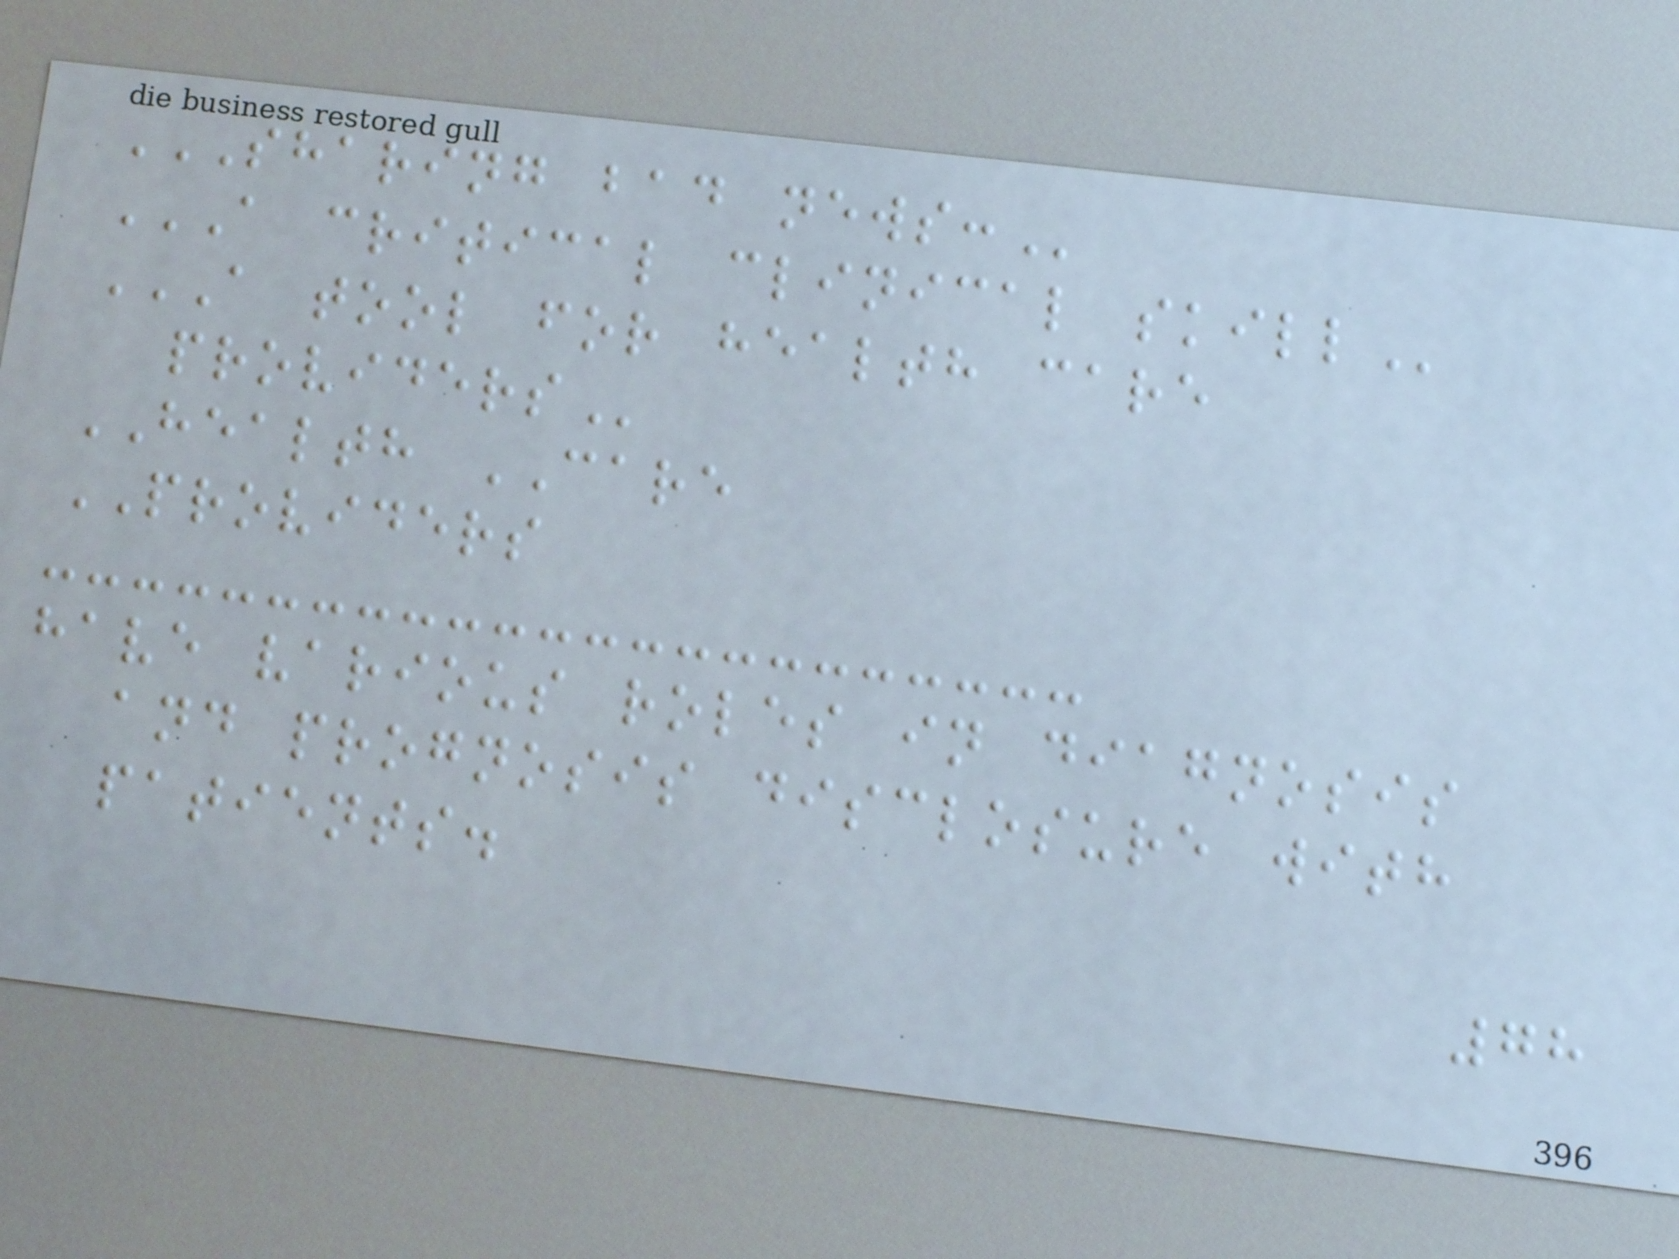SHARING BAD NEWS:
A CRITICAL CLINICAL SKILL
A TOOL FOR HEALTH CARE
PROVIDERS
HEALTH CARE
PROVIDERS
have various roles in diagnosis
and prognosis disclosure with
patients.
78
